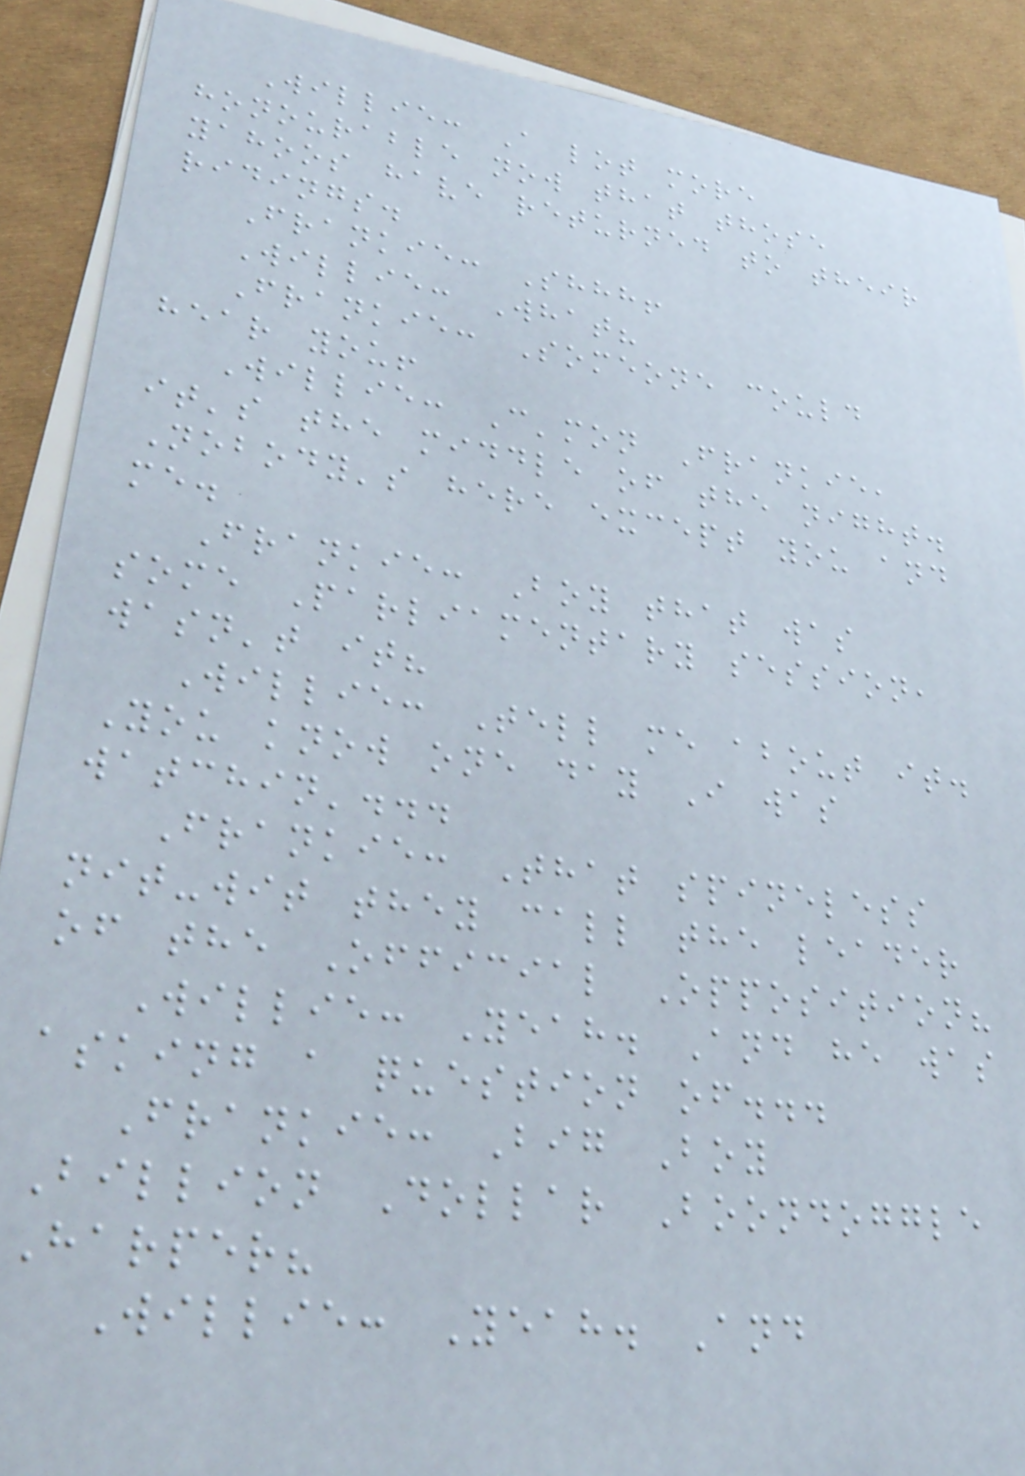Willie: A lot more
honourable now that those
yahoos have returned to their
ridings.
Frankie: Shhh!
Willie: What?
Frankie: Someone could
hear you!
Willie: C'mon Frankie,
it's the middle of the night.
Nobody's here except you and
me.
Frankie: Boy that was
some Parliamentary session,
wasn't it?
Willie: Tell me about it.
You know one day I was
watchin'...
Frankie: That spineless
nit-wit they call the leader
of the Official Opposition?
Willie: Yeah. And he was
asking a question of...
Frankie: Big Boy
Billion Dollar Boondoggle
Harper?
Willie: Yeah. And
